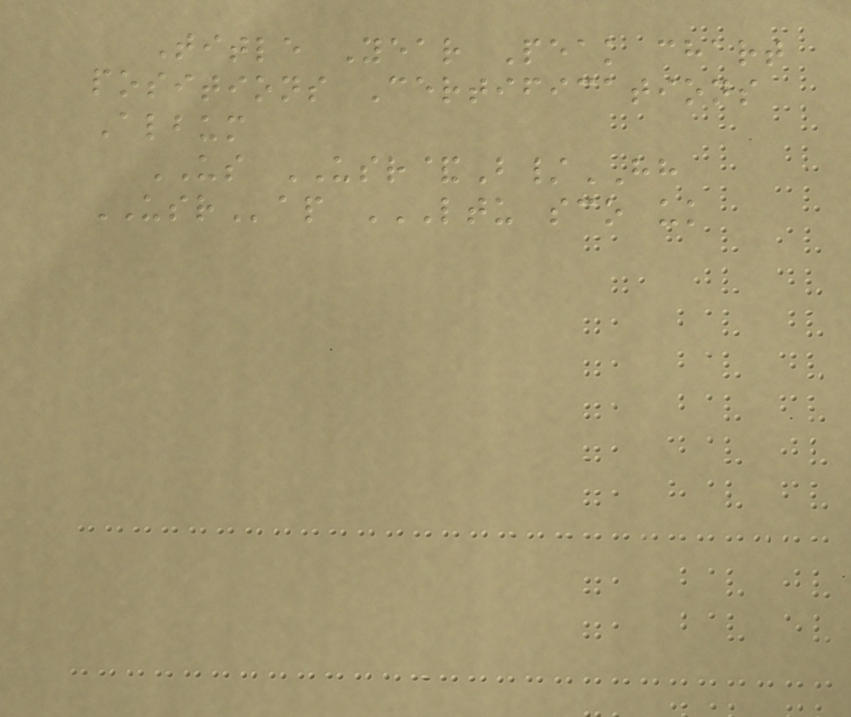Title Year Peak chart
positions Certifications
Album
US USR&B/HH
USRap LTU SCO UK
